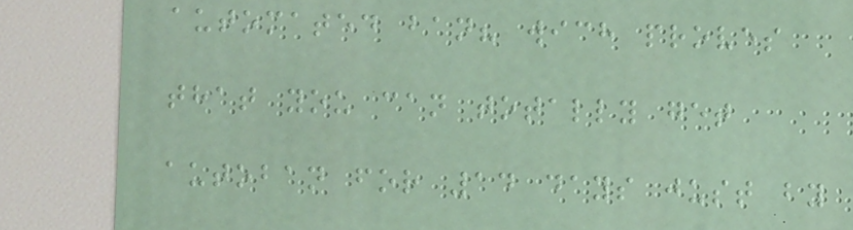automated ban? wich proves
that you can totally get
autoban for 14 days just by
